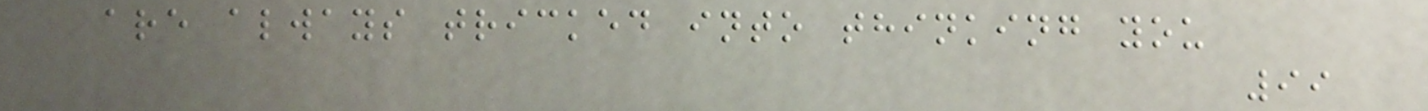are always tricked into thinking you
99
